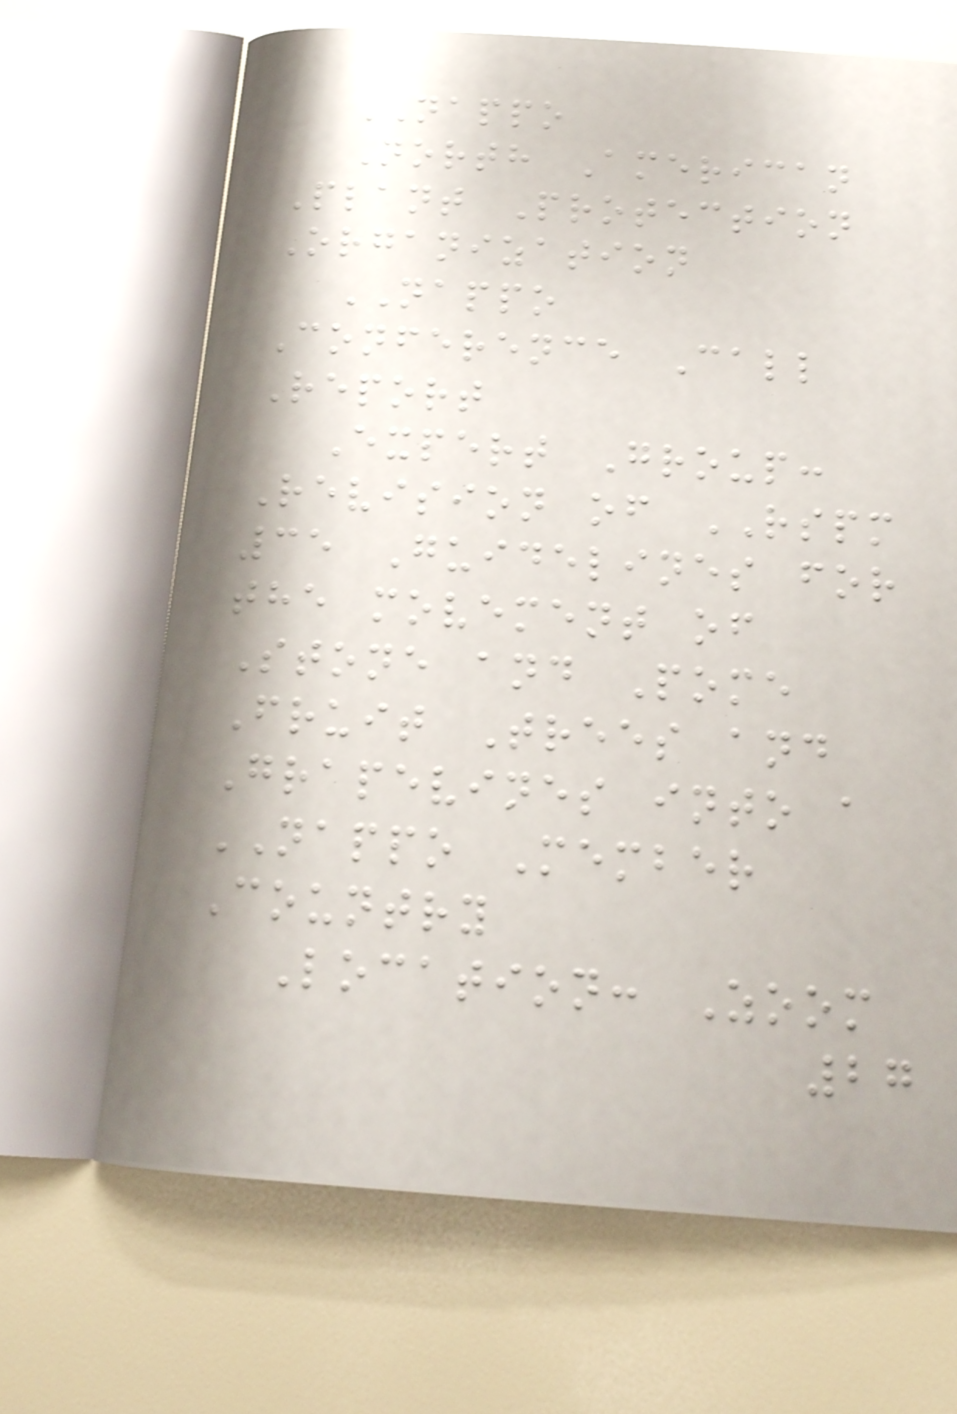NAPPO
North American
Plant Protection
Organization
NAPPO
Conference Call
Report
Expert Group:
Revision of RSPM
35 Guidelines for
the movement of
Stone and Pome
Fruit Trees and
Grapevines into a
NAPPO Member
Country
Location: Zoom
27
